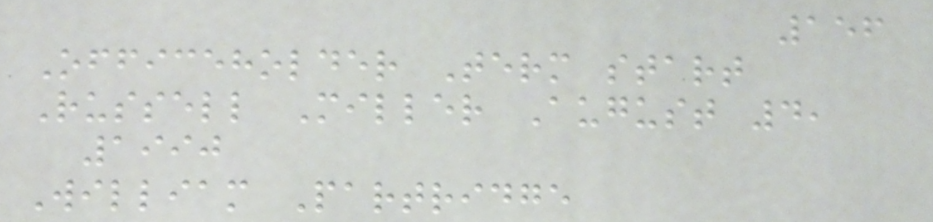156
Officeholder Term start
Russell Miller August 4,
1990
William Partridge
